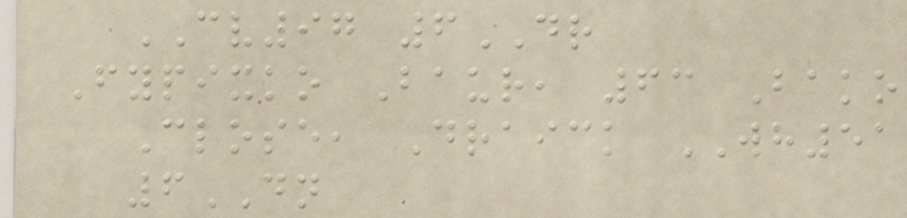CV97 6DR
Fypixko Baur, 63 Bako
Close, Draick WH51
6DN
